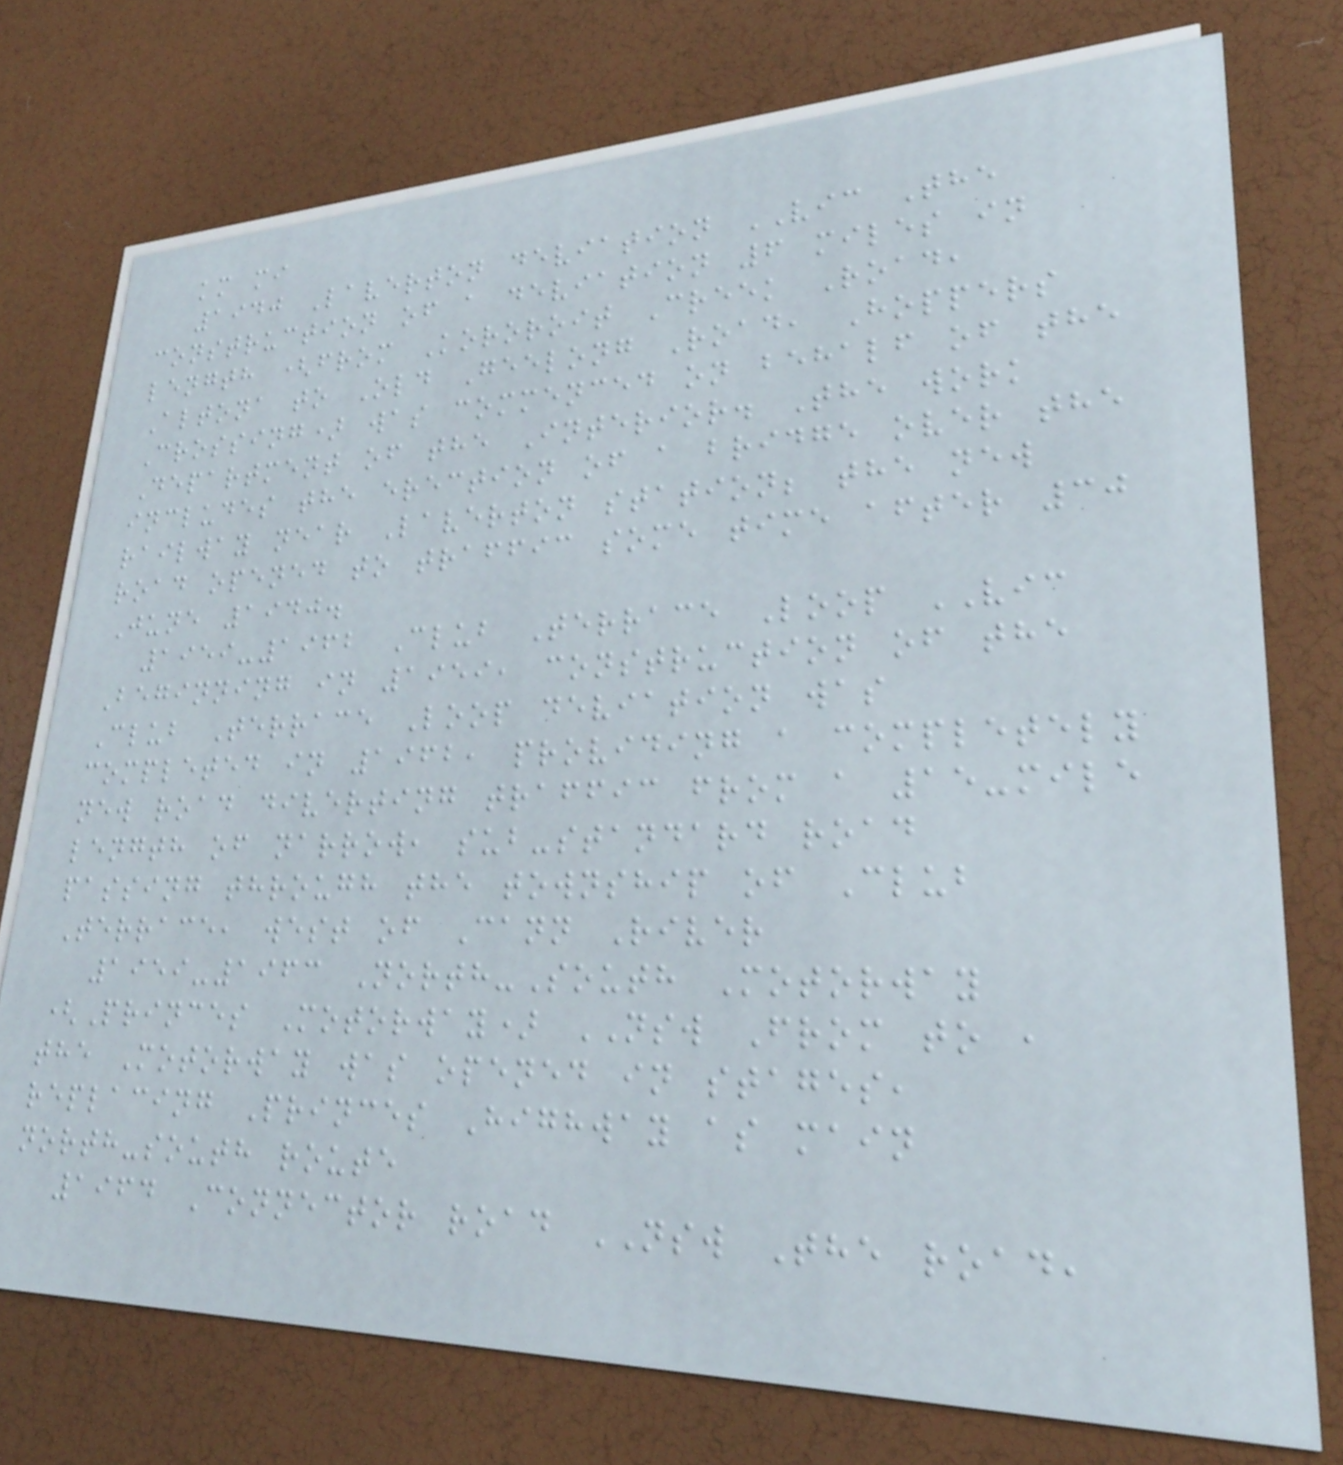km mi
1940 Laverton deviation VIC The
construction of a deviation 6 miles in
length (from Kororoit Creek Road,
Altona to Old Geelong Road, Hoppers
Crossing) was commenced on behalf of the
Department of the Interior. The work
includes the erection of a bridge over the
railway near Laverton station; the new
road opened to traffic some time after 30
June 1940.
1959-1962 Club Terrace Loop VIC
Beginning in 1959, construction of the
Club Terrace Loop deviation was
completed in 1962, providing a completely
new road diverting traffic from a 15-mile
length of narrow, sub-standard road
passing through the township of Club
Terrace, west of Cann River
1959-1963 North-South Motorway
(Princes Motorway) NSW From to ,
the Motorway was opened in stages,
replacing Princes Highway as main
north-south route
1964 Connector road NSW The road,
